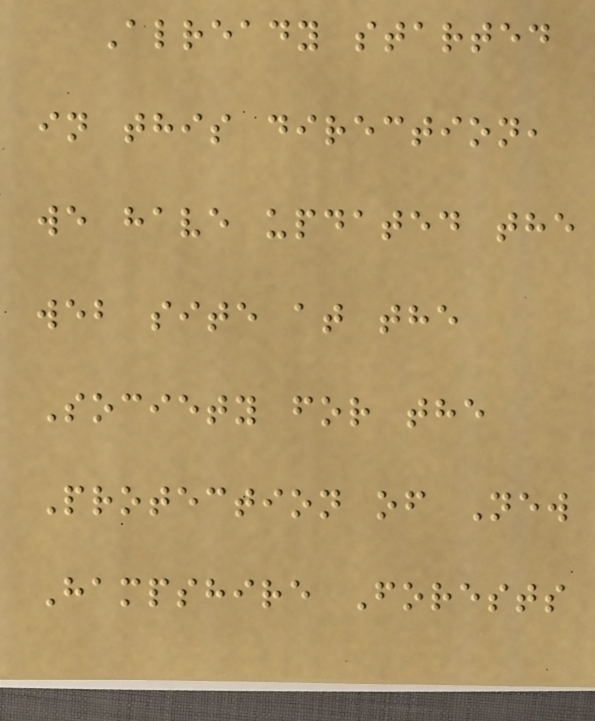Already started
in this direction,
we have updated the
web site at the
Society for the
Protection of New
Hampshire Forests
